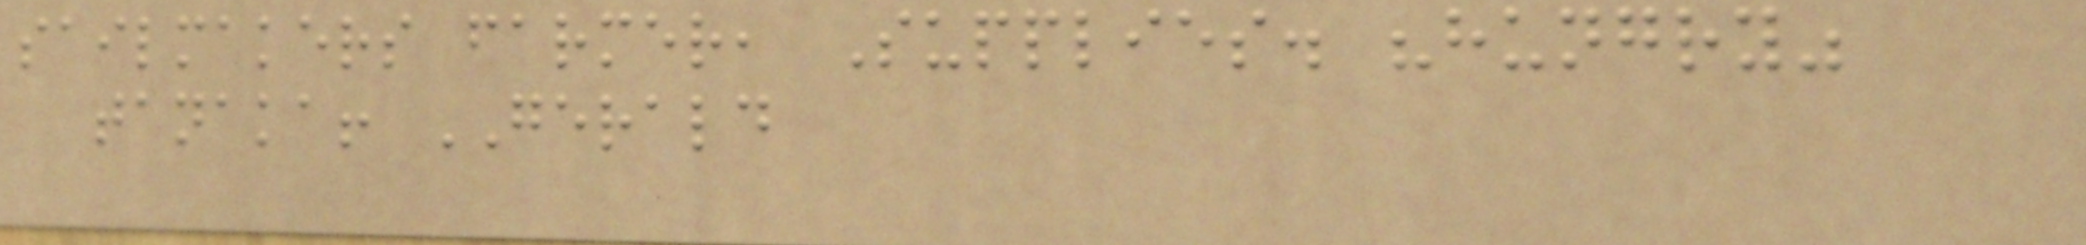sailmakers farmer, Supplies. "hungry"
tanaka! GERALD
